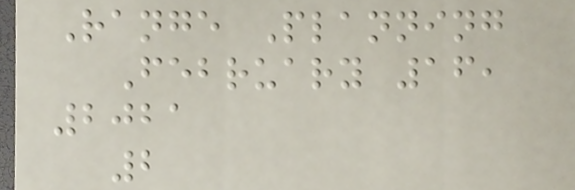Range Planning
February 16,
2021
2
